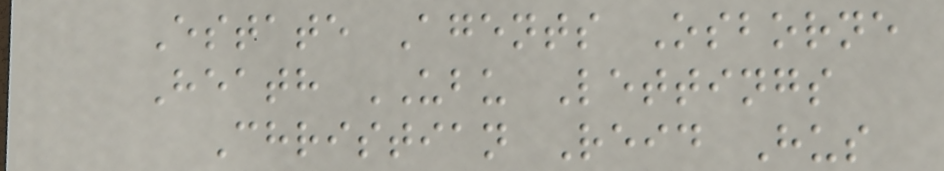Estate Agents Osborne
Heath UBU Lettings
Christian Reid Hus
